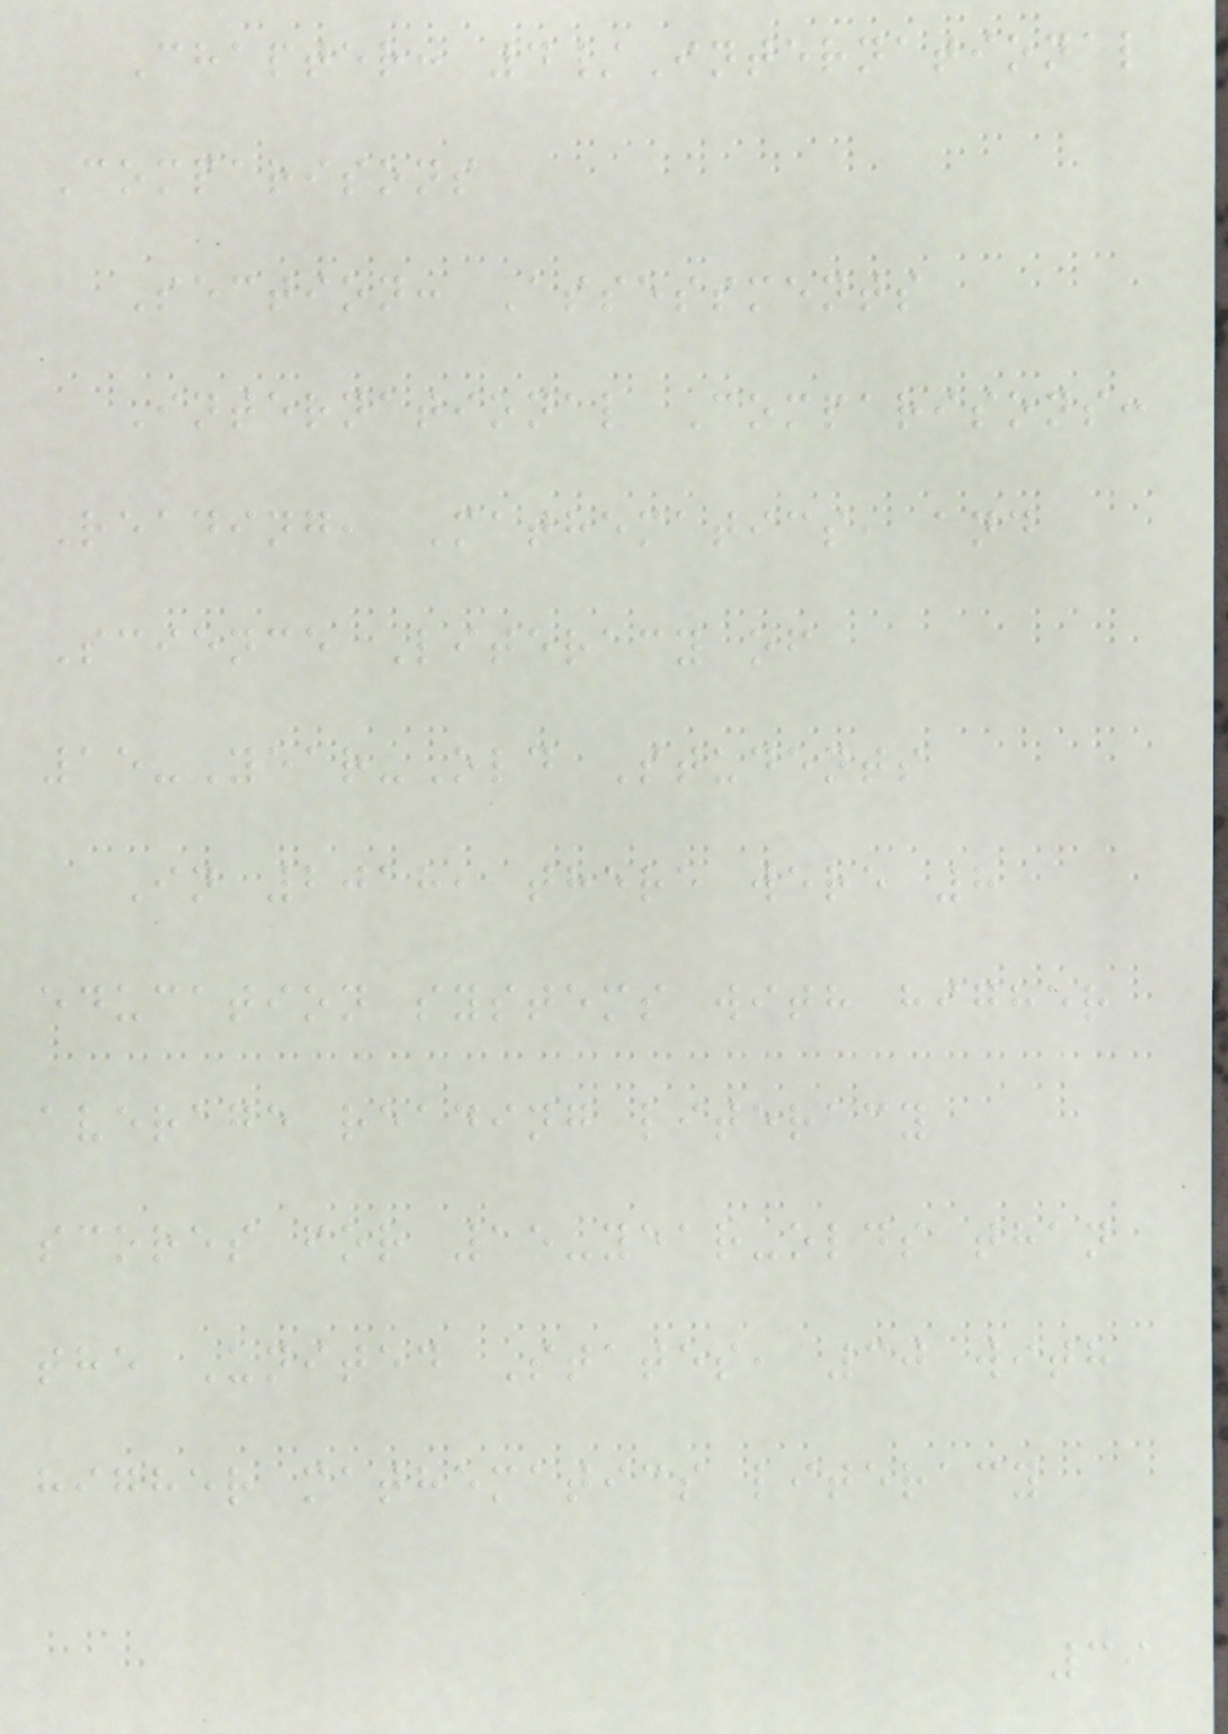Chapter: 4/International
Comparisons
Section: Assessments
International Comparisons:
Reading, Mathematics, and
Science Literacy of
15-Year-Old Students
In 2018, there were 8
education systems with higher
average reading literacy
scores for 15-year-olds than
the United States, 30 with
higher mathematics literacy
39
